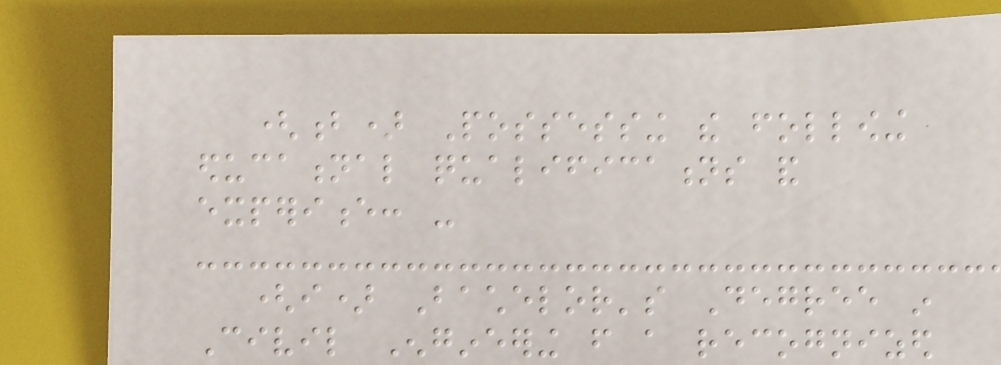(b) Possessing the following
educational qualifications and
experience: -
(i) Bachelor's Degree in
Civil Engineering from a recognized
